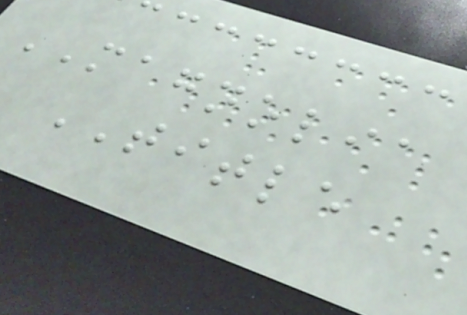MAGNOLIA
TITLE
